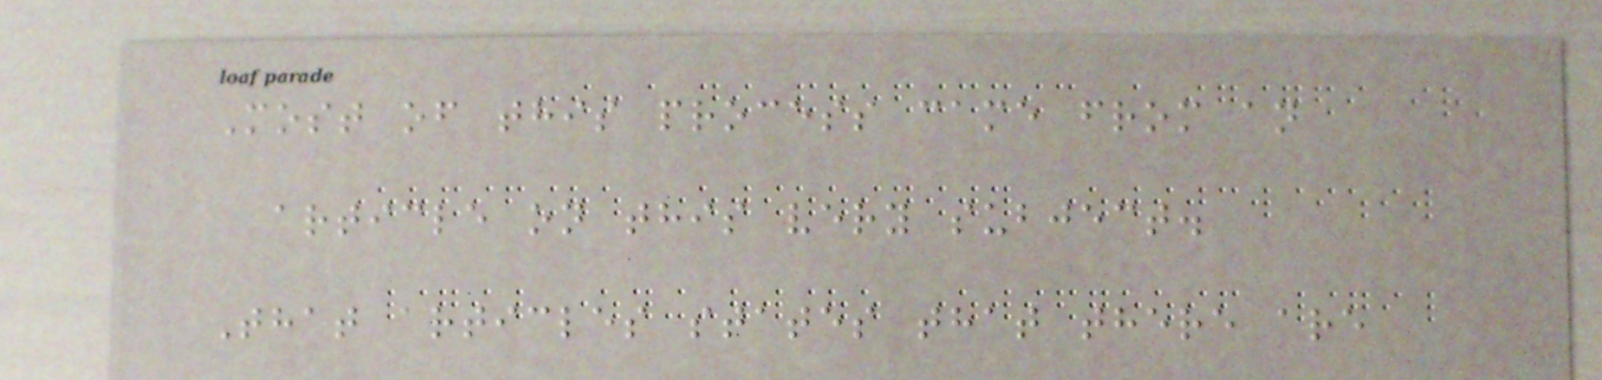Most of this process came from an
article on this very subject.
That articles states that there are
